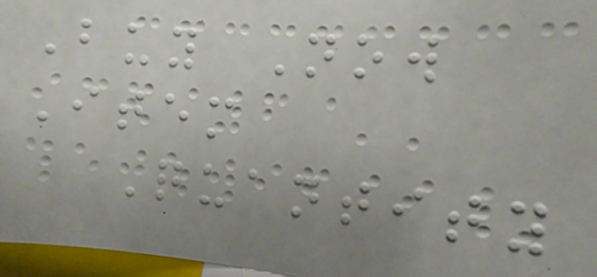Buy Now
Item
Quantity
